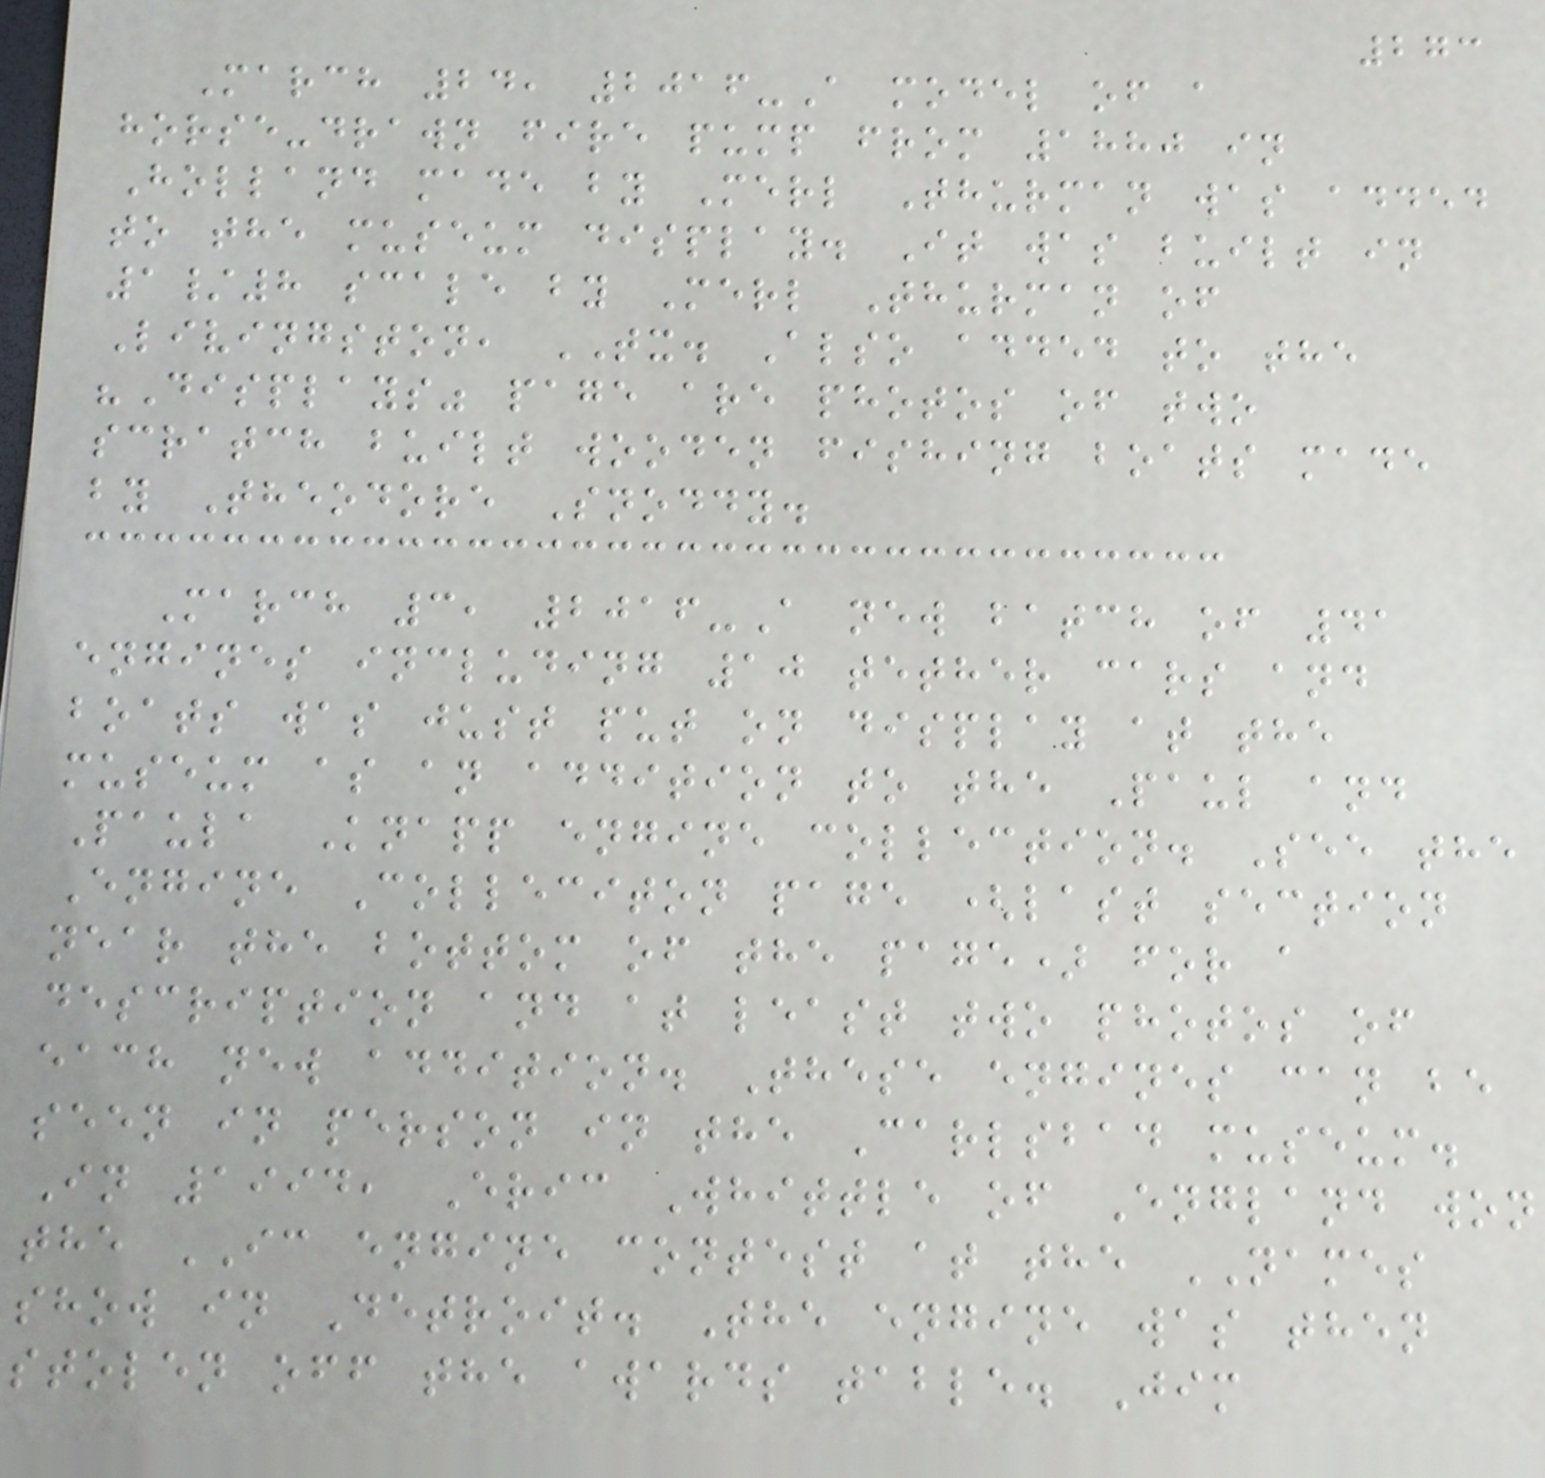273
March 24, 2016-A model of a
horse-drawn fire pump from 1880 in
Holland made by Merl Thurman was added
to the museum display. It was built in
1/8 scale by Merl Thurman of
Livingston, TX. Also added to the
"Displays" page are photos of two
scratch built wooden fishing boats made
by Theodore Snoddy.
March 3, 2016-A new batch of 41
engines including 10 tether cars and
boats was just put on display at the
museum as an addition to the Paul and
Paula Knapp engine collection. See the
Engine Colleciton page (last section
near the bottom of the page) for a
description and at least two photos of
each new addition. These engines can be
seen in person in the Carlsbad museum.
In 1994, Eric Whittle of England won
the IC engine contest at the NAMES
show in Detroit. The engine was then
stolen off the awards table. Jim
